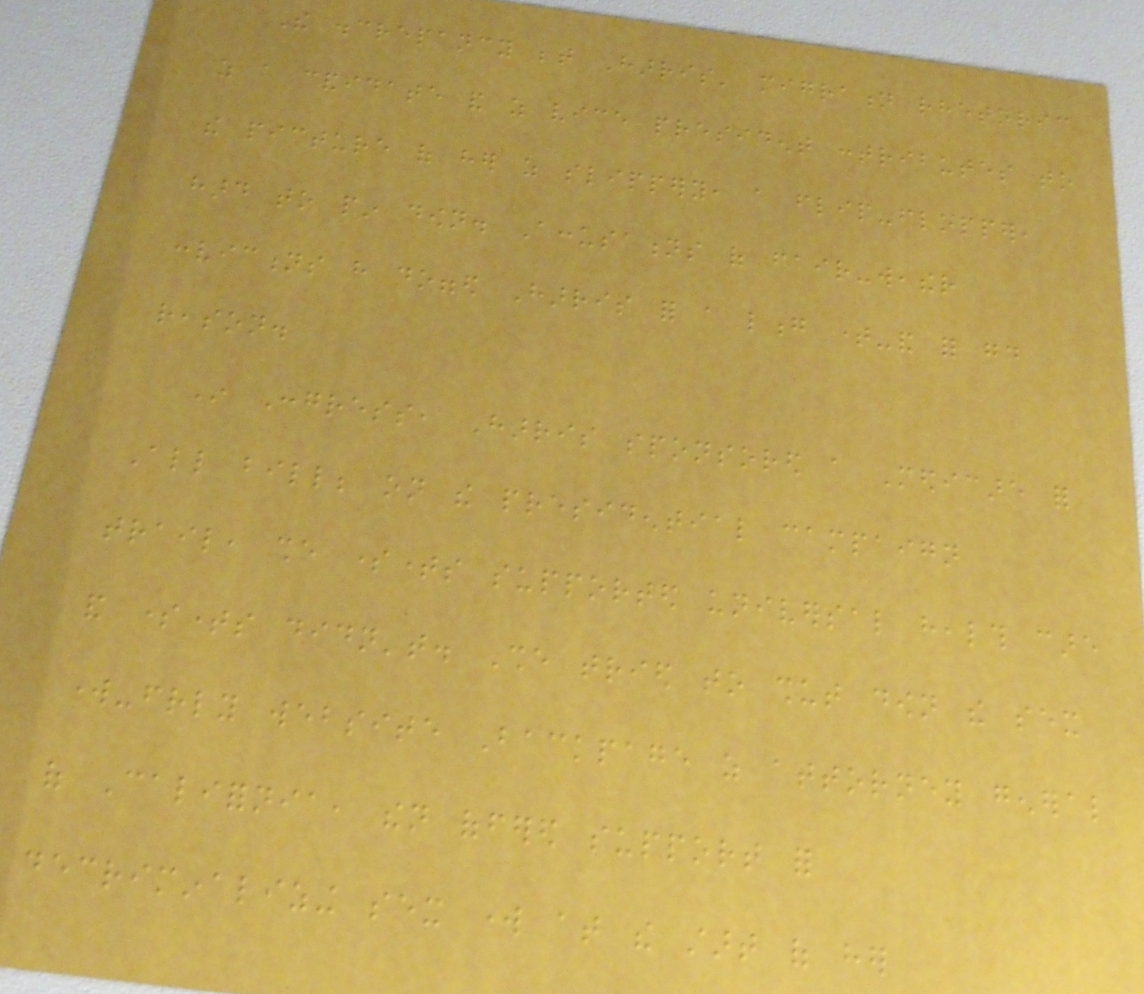The discrepancy between Harris' migration rhetoric
as a candidate and as vice president contributes to
the picture of her as slippery, a flip-flopper,
hard to pin down. Accusations of fair-weather
convictions have dogged Harris for a long time-and for good
reason.
In Congress, Harris sponsored a Medicare for
All bill; on the presidential campaign
trail, she sometimes supported universal health care
and sometimes didn't. She tried to shut down the sex
work-friendly website Backpage as attorney general
of California, then offered support for
decriminalizing sex work at the start of her
